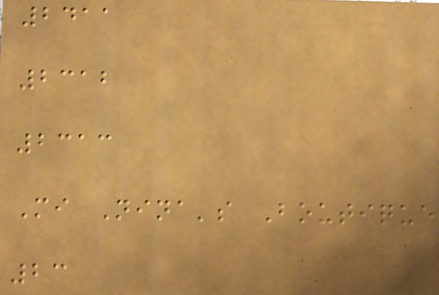2411
2312
2313
Mi Nina's Boutique
23
